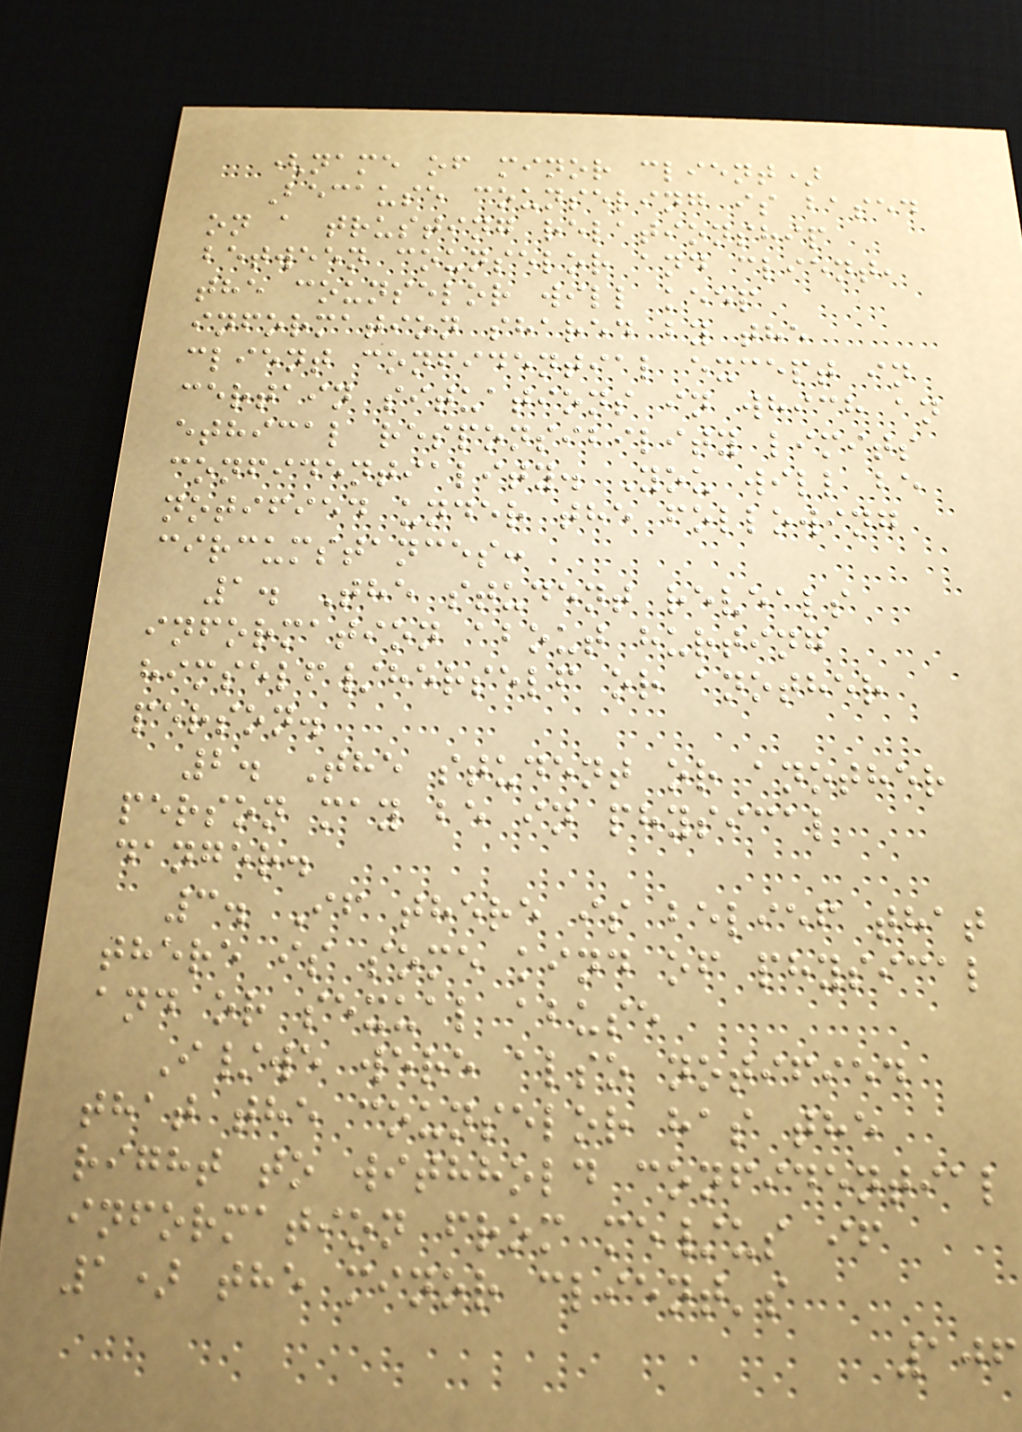(name of minor client)
Because counseling is based
on a trusting relationship
between counselor and client,
the counselor will keep
information shared by the
client confidential except in
certain situations in which an
ethical responsibility limits
confidentiality. You will be
notified under the following
circumstances:
1. The student reveals
information about hurting
himself/herself or another
person.
2. The student or another
person may be in physical
danger.
3. If there is belief that
there is some kind of physical
and or sexual abuse
I/we were also notified
that the counselor has the
right to withhold confidential
information from me/us if
1) the minor client's
106
